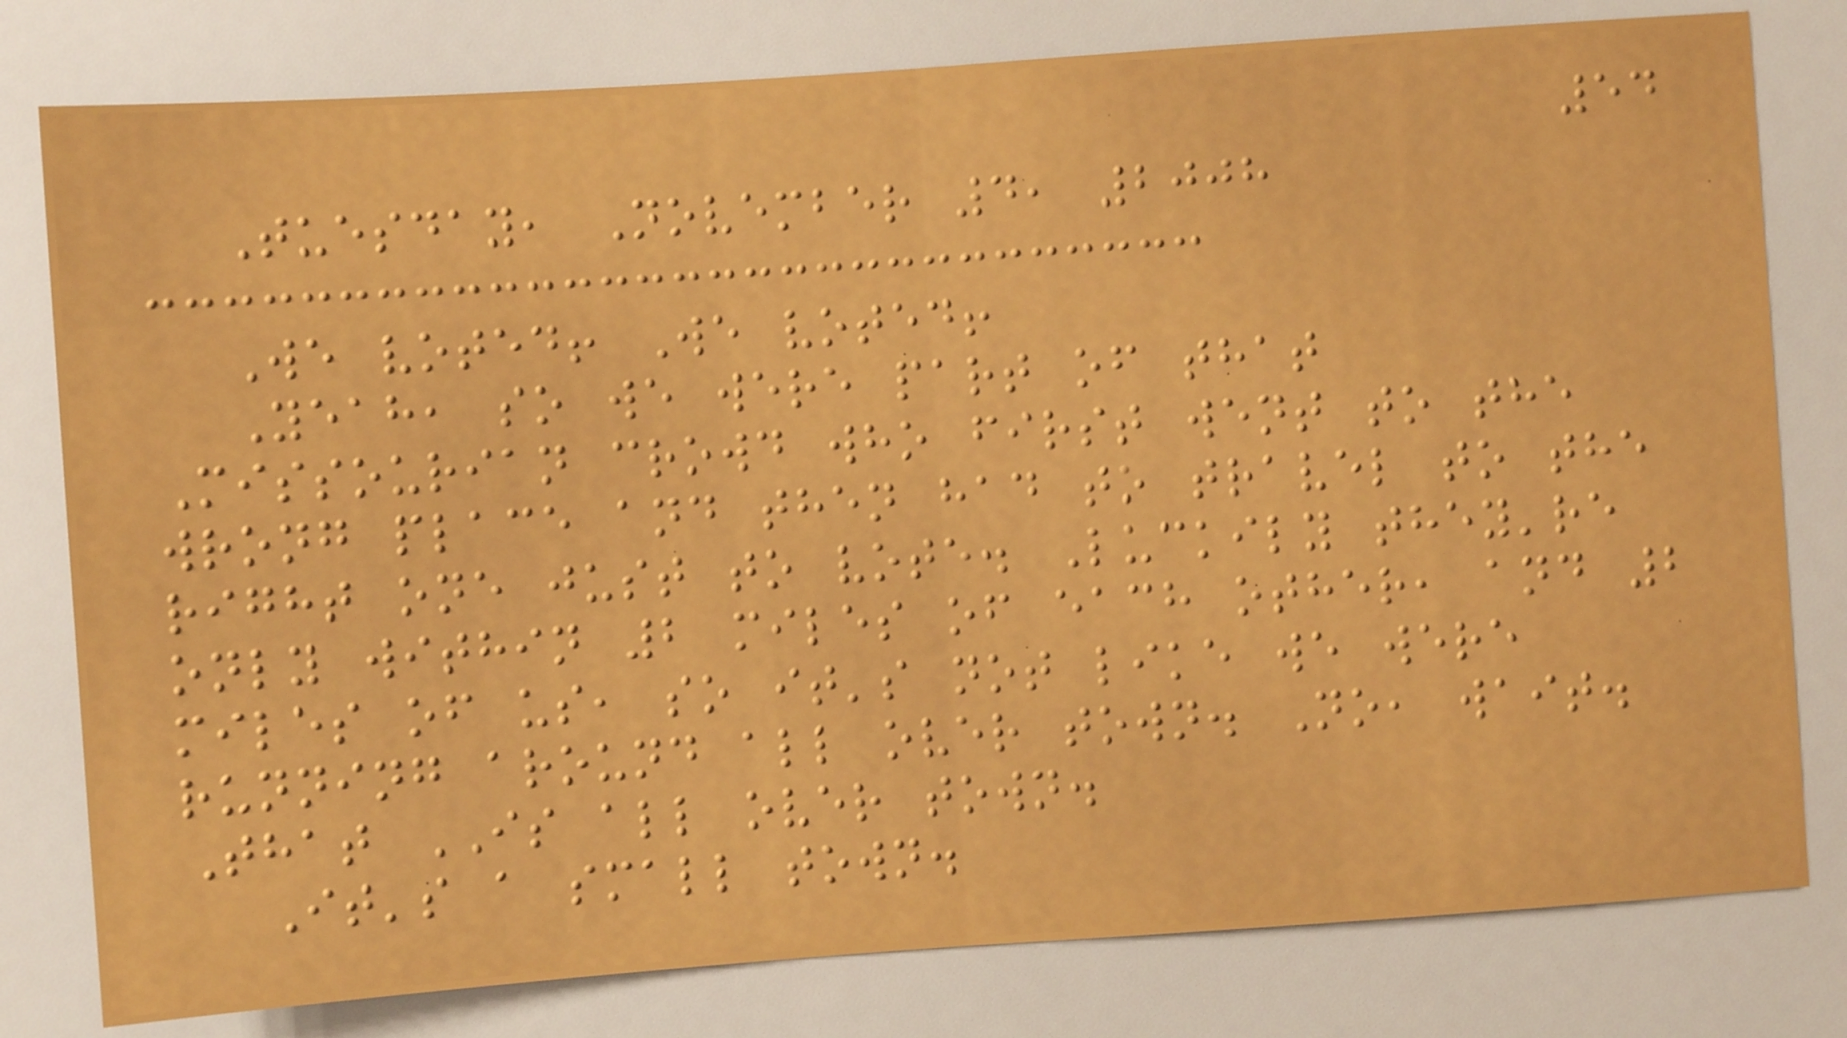54
Tuesday, November 4, 2008
We voted! We voted!
Yeah, so we were part of that
Missourian crowd who first went to the
wrong place and then had to travel to the
right one just to vote. Luckily they're
only within 2 miles of each other, and 2
miles of us, so it's not like we were
running around all over town. No, wait.
That IS all over town.
It's a small town.
